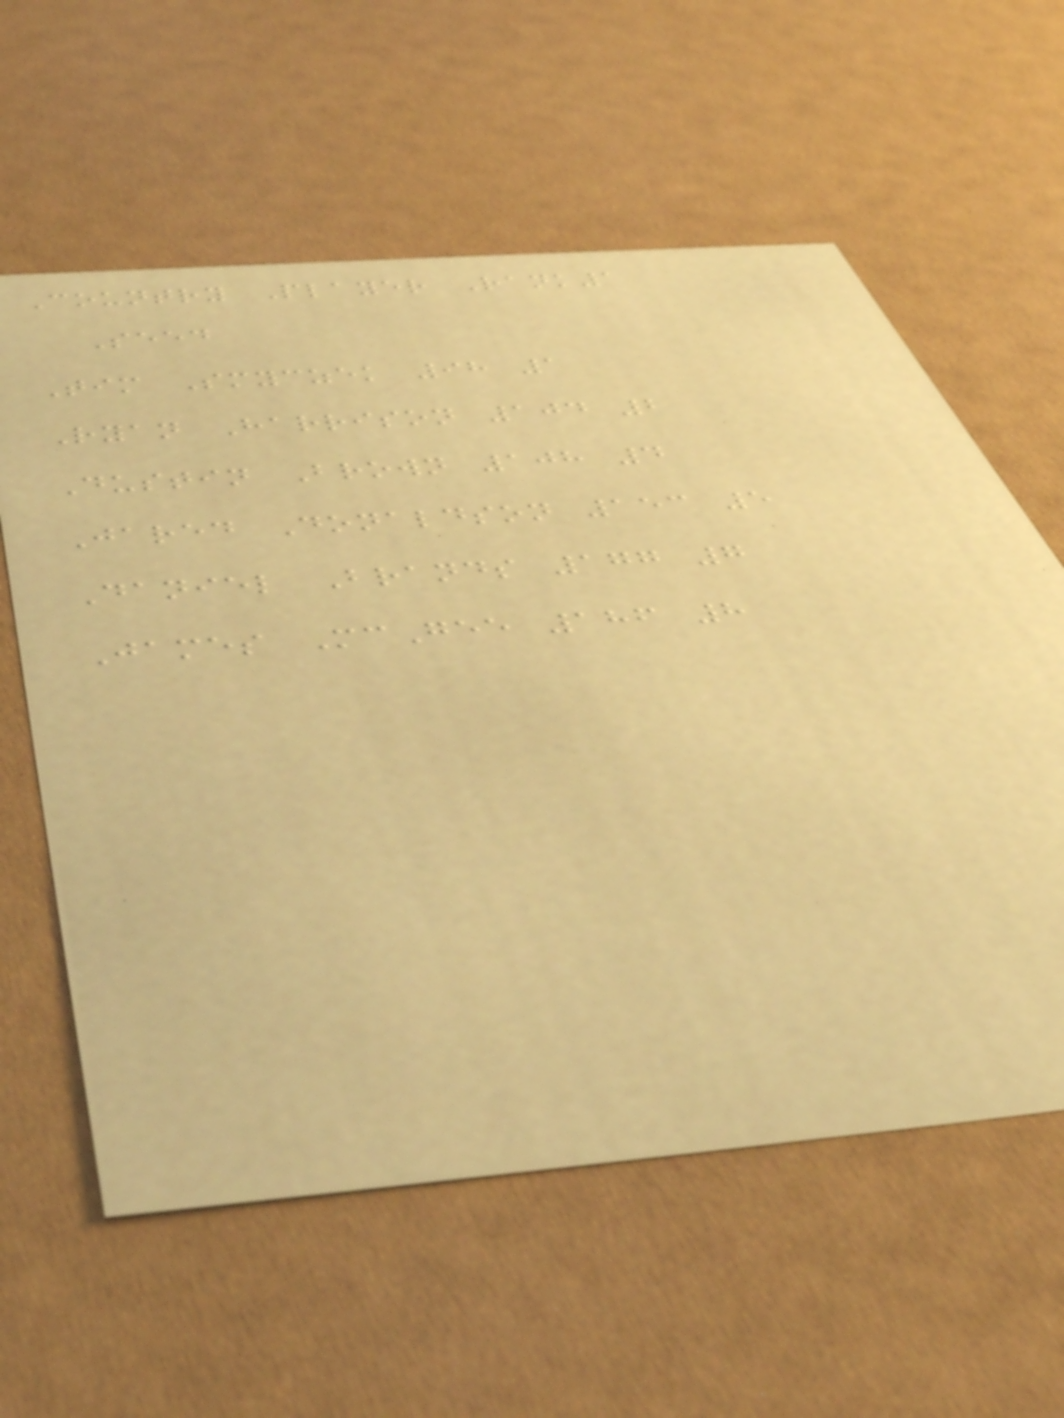Country Player Rank1
Seed
Tim Smyczek 98 1
Ryan Harrison 104 2
Dustin Brown 108 4
Jared Donaldson 153 5
Daniel Brands 177 7
James McGee 186 8
